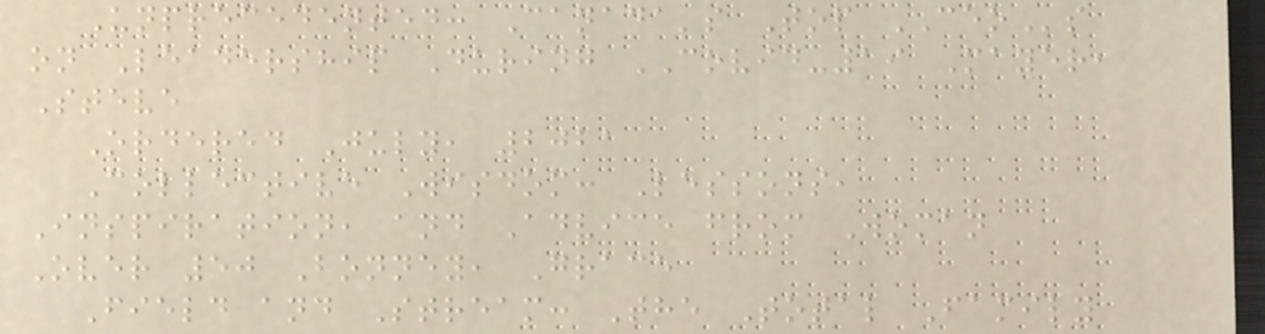Unprecedented: Canada's Top CEOs
on Leadership During COVID-19 Mayer,
Steve
Ordered July, 2021
Collective Wisdom: Lessons,
Inspiration, and Advice from Woman
Over 50 Bonney, Grace
Field and Stream: The Total Family
